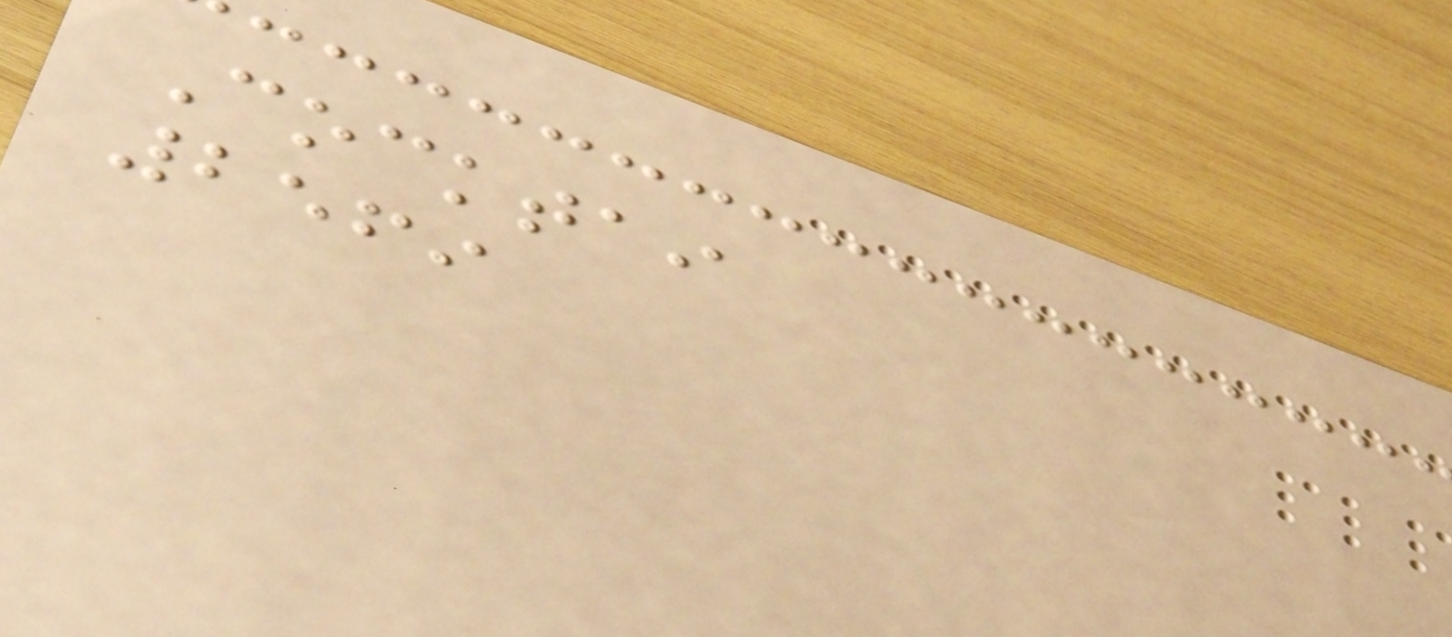Cocktai
2569
